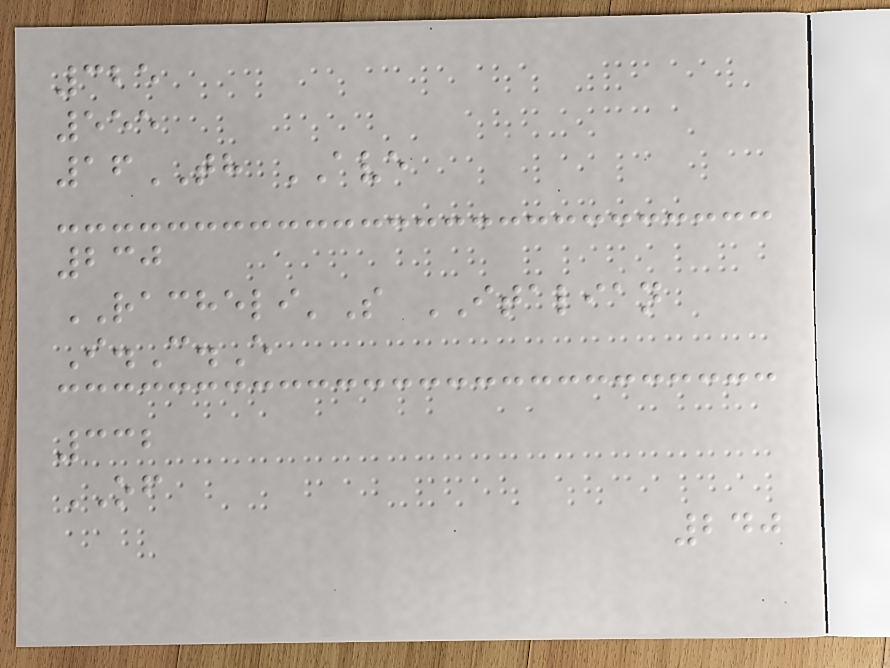325
555
16TH AVE
230
RACHELI'S ITALIAN
I.C.E
332
OF
240
